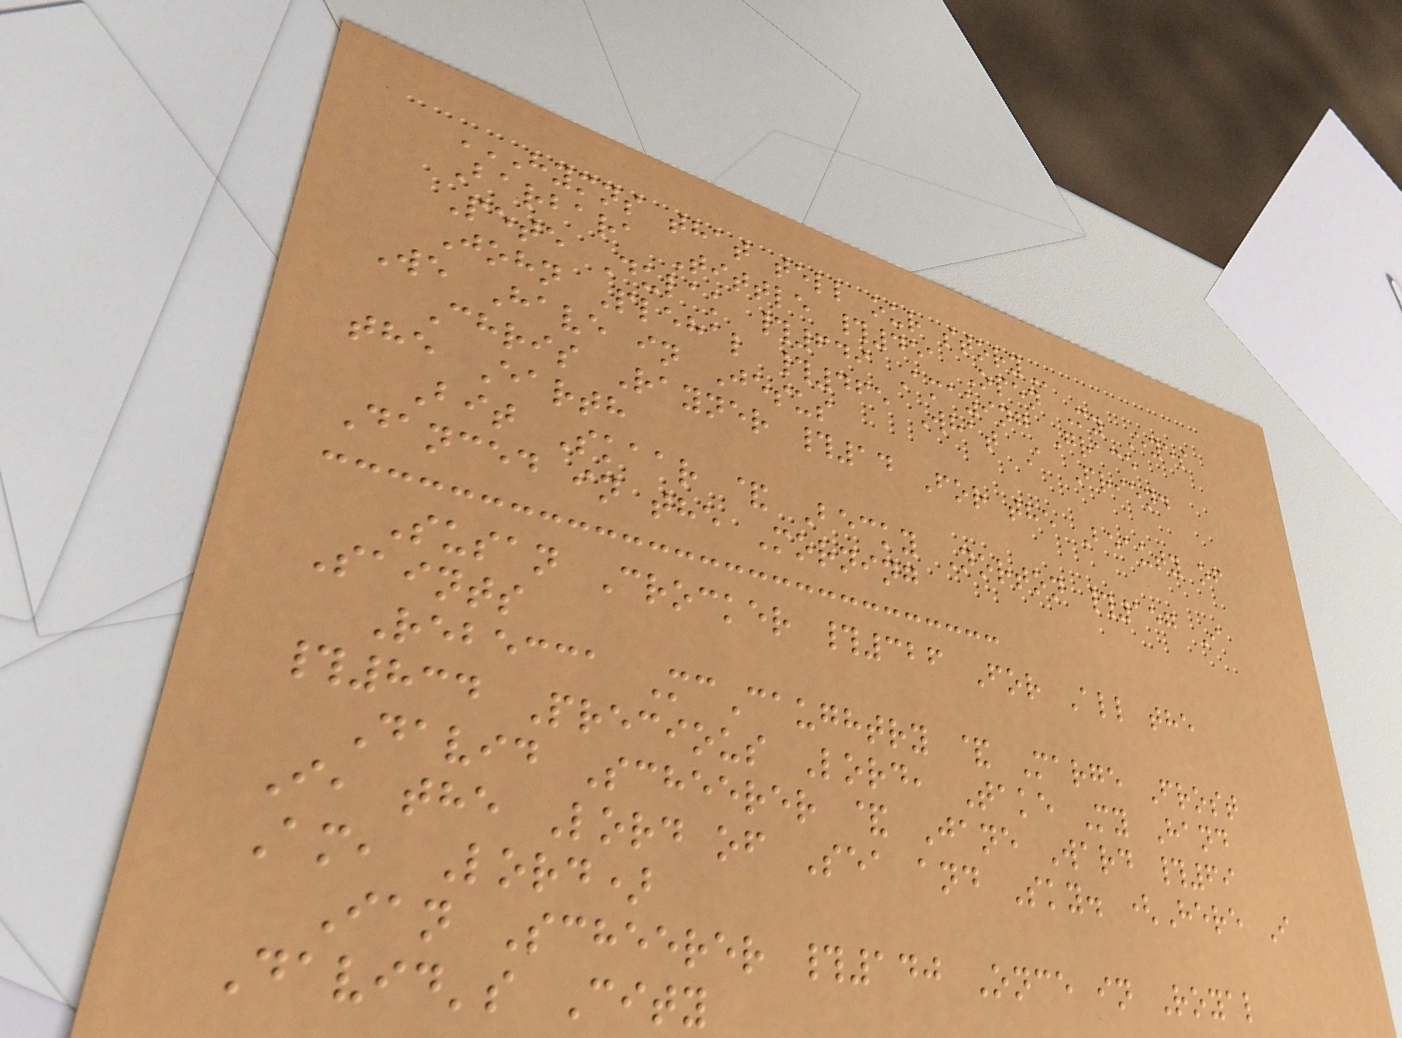HYMNS THAT TELL OUR STORY
Barbara Tittle #451 Open My Eyes
Pete Dulak #649 Amazing Grace
John Plehal #465 What A Friend
We Have in Jesus
Chris Rayner #14 For the Beauty of
the Earth
Bit Skaar & Becky Norton #157 I
Danced in the Morning
Susan Crocker #326 For All the
Saints
Rebecca McCaughtry & Marge Frost
#834 Precious Lord, Take My Hand
David Scheerer & Jane Ward #69
I, the Lord of Sea and Sky. (Here I
Am, Lord)
Ian Scheerer #140 Once in Royal
David's City
